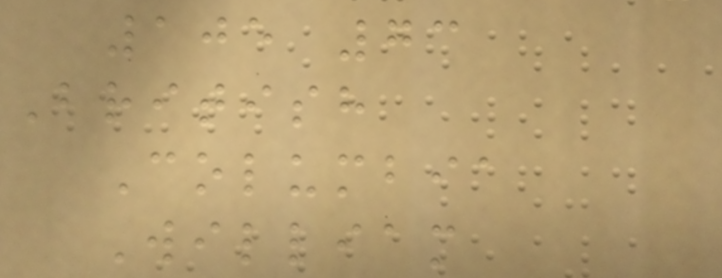105 73
British
Columbia
William
